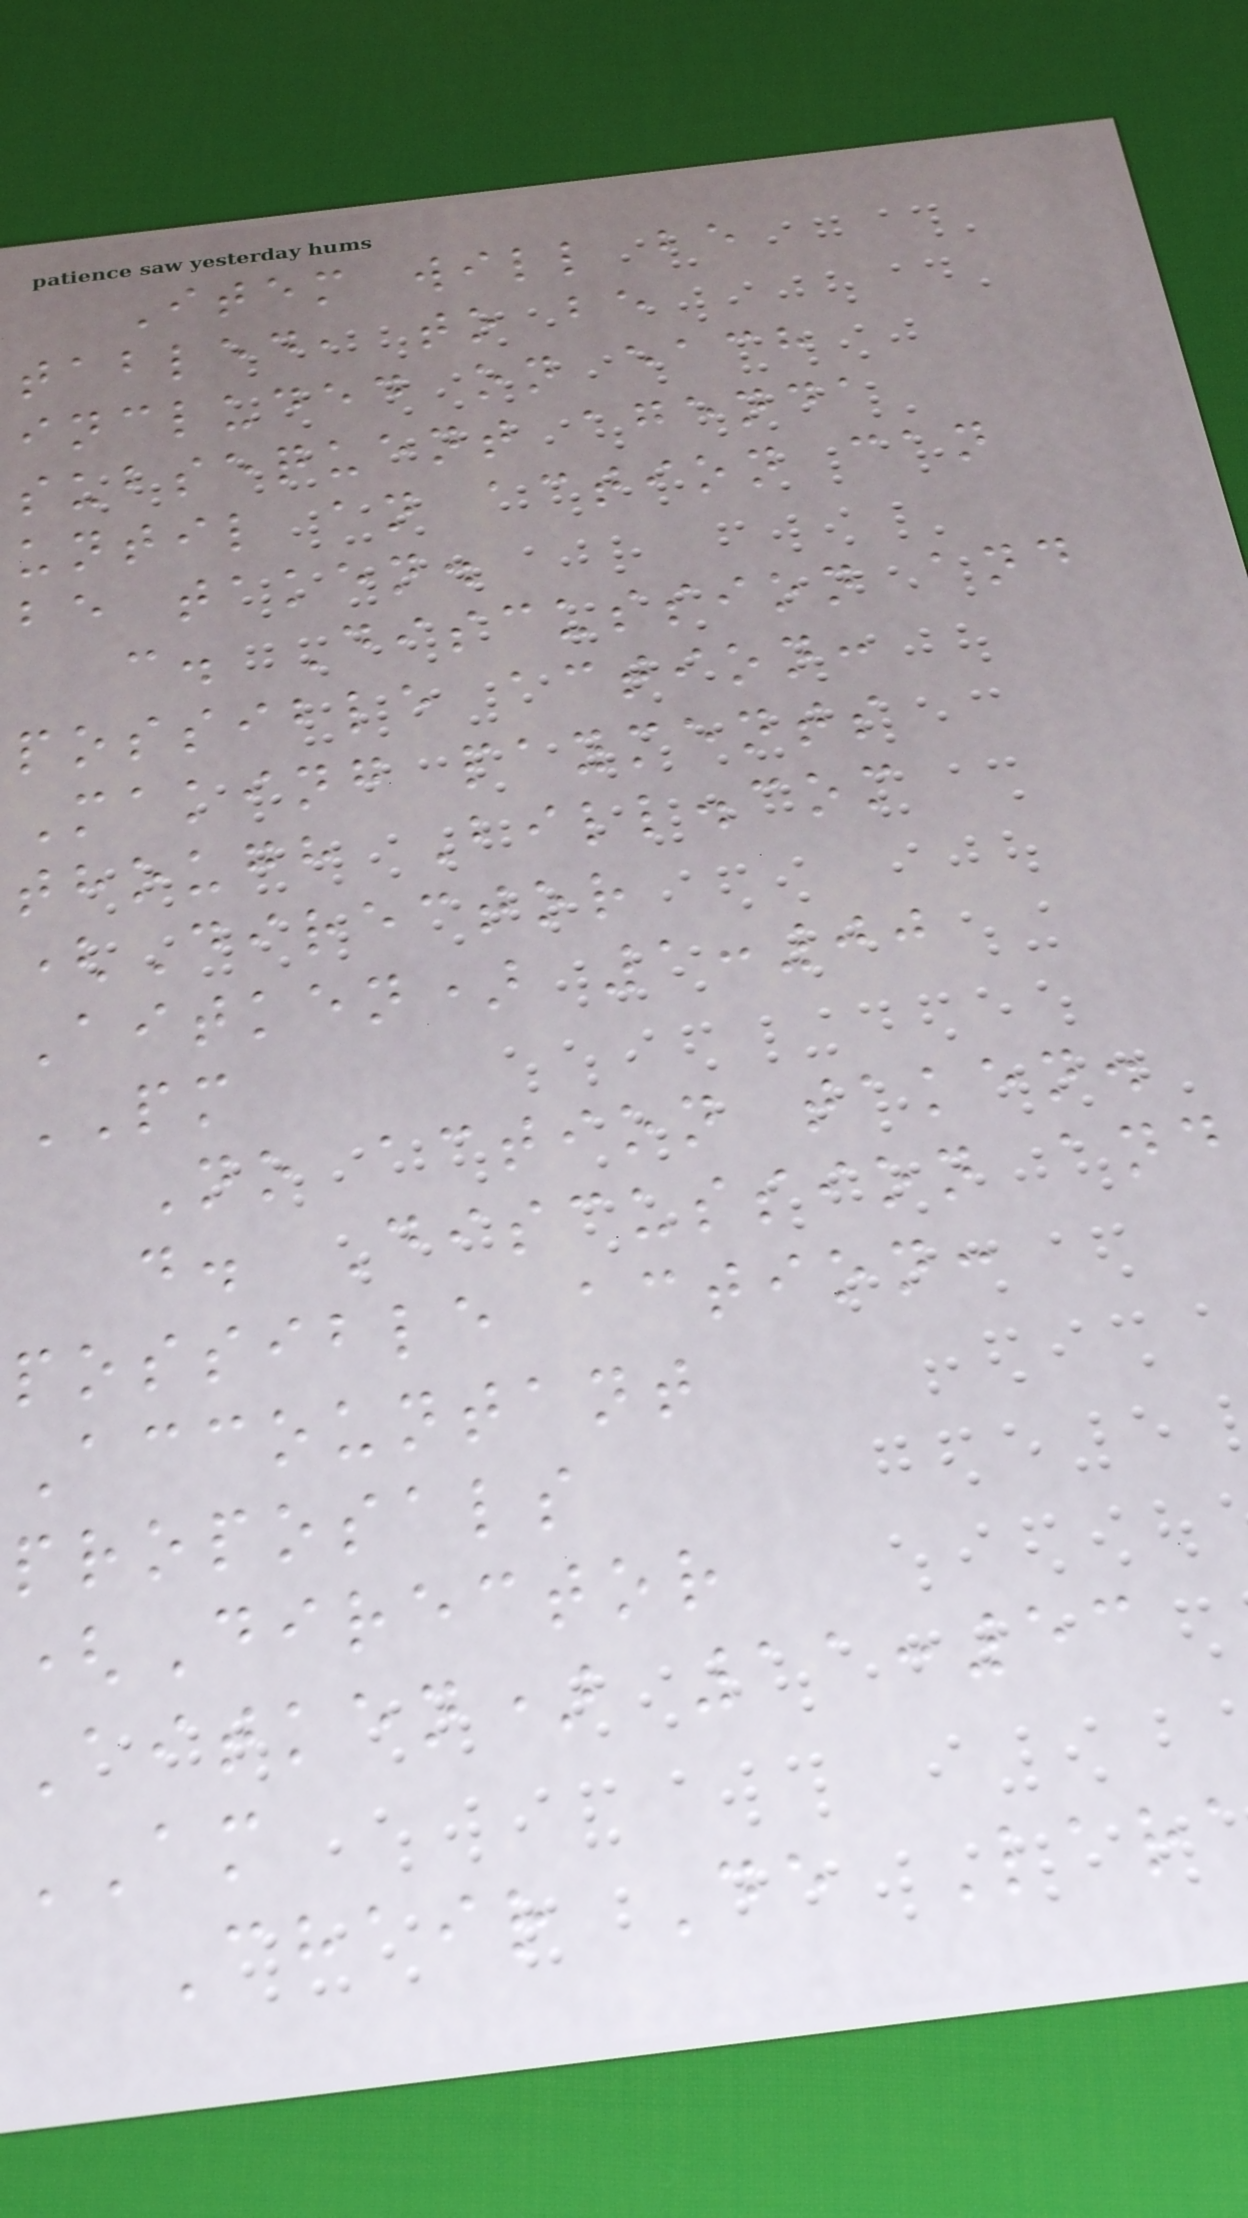Item will be
tabled, to be
included on each
subsequent agenda
until an action can
be taken.
c. Discussion and
possible action:
Making payments
though Bill.com
(Director
Aitken) 1:00
PM
No action taken.
d. Discussion and
possible action:
Accountant
proposals
(Director
Aitken) 11:53
AM
Chair De Lar
